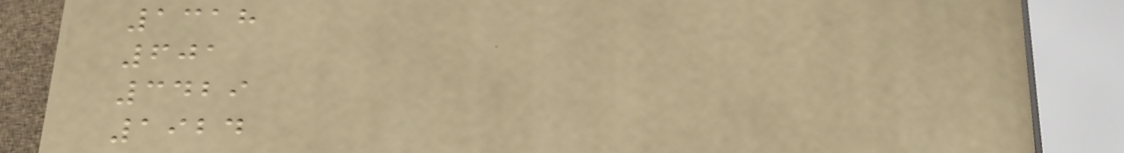1318
601
3429
1924
